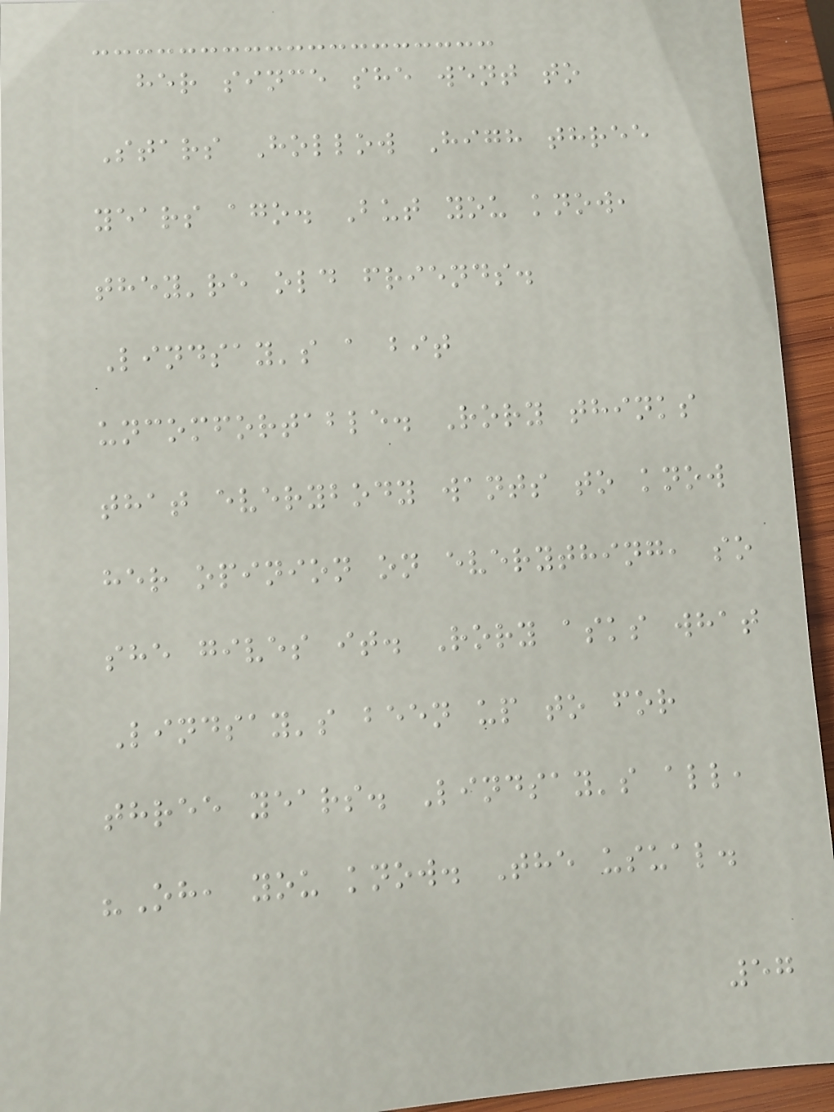her since she went to
Stars Hollow High three
years ago. But you know,
they're old friends.
Lindsay's a bit
uncomfortable. Rory thinks
that everybody wants to know
her opinion on everything, so
she gives it. Rory asks what
Lindsay's been up to for
three years. Lindsay's all,
"Oh, you know. The usual.
57
